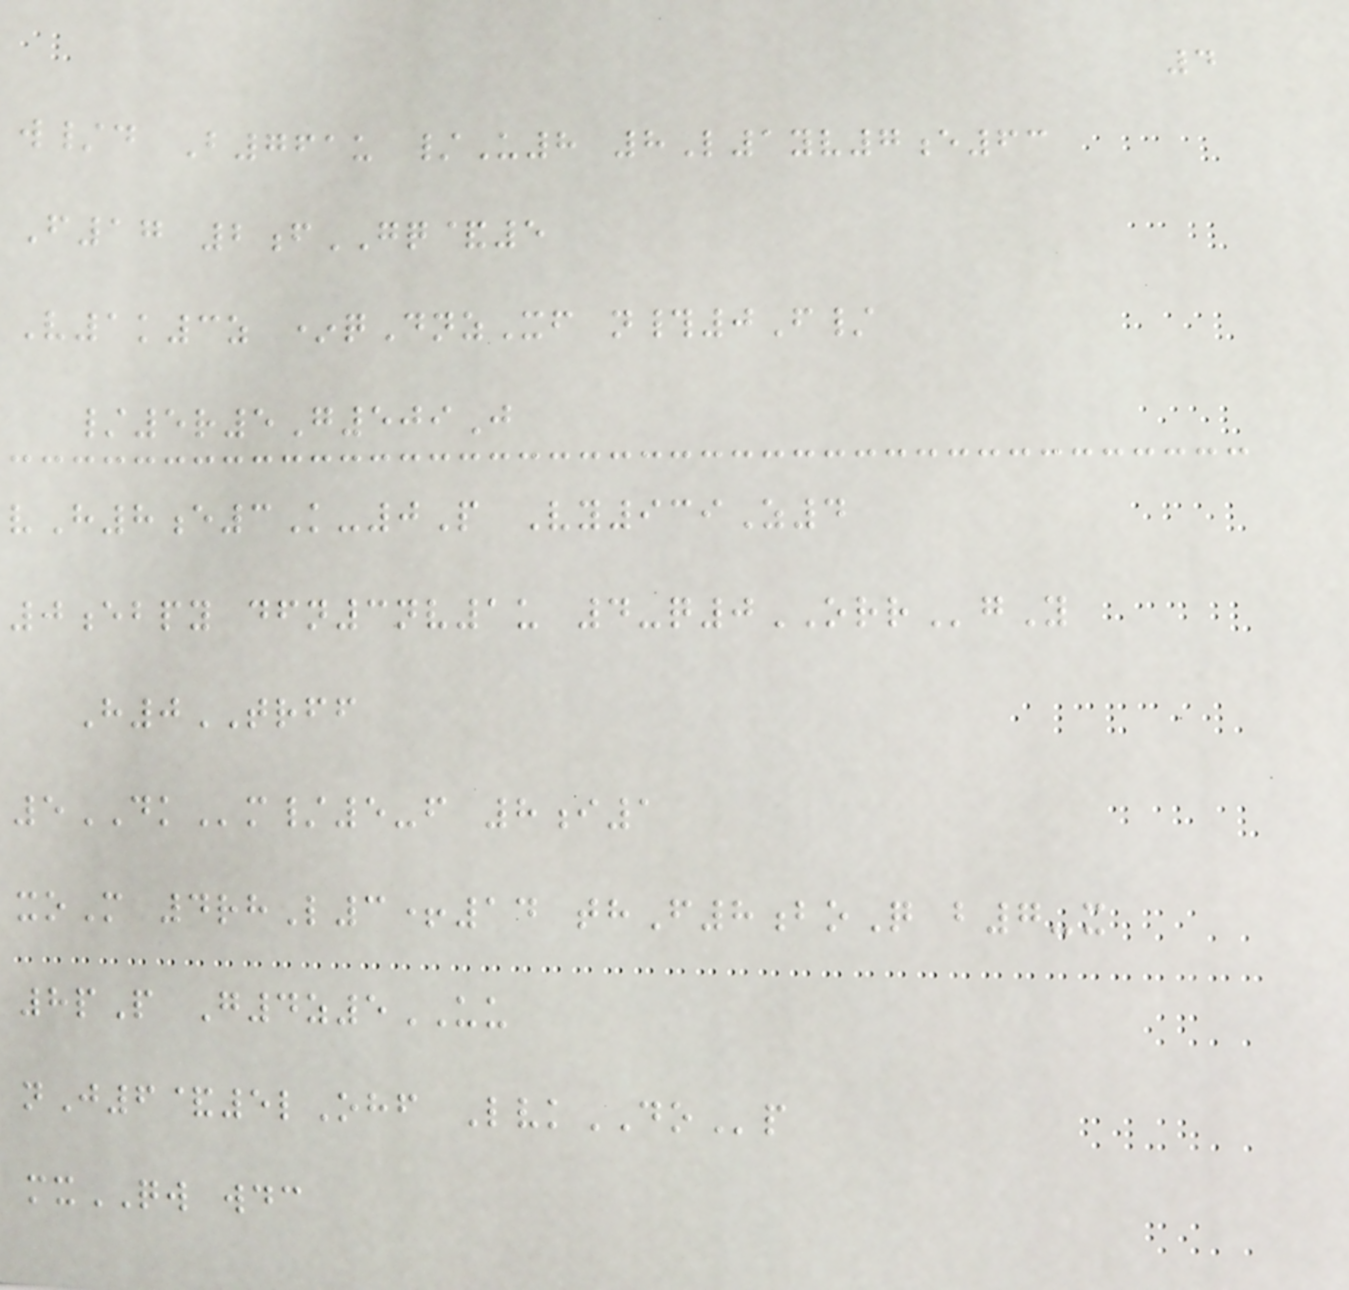4
w/d B761u /U8 8L1yv7e63
F17 2fGQ&5
V1k3z *qDnzXf n#0F/
/5r5G509J
vH8e3K-0P Vy939Z4
0ebpy dfn3nv1u 4-q0ORRgY
H0TRFF
5DKm/5-f 8i1
xoM 4rhL3+14 thF8boQ b7-x
8pP G4z5UU
nJ6&5lOhf LvkDOp
mxQW wdc
